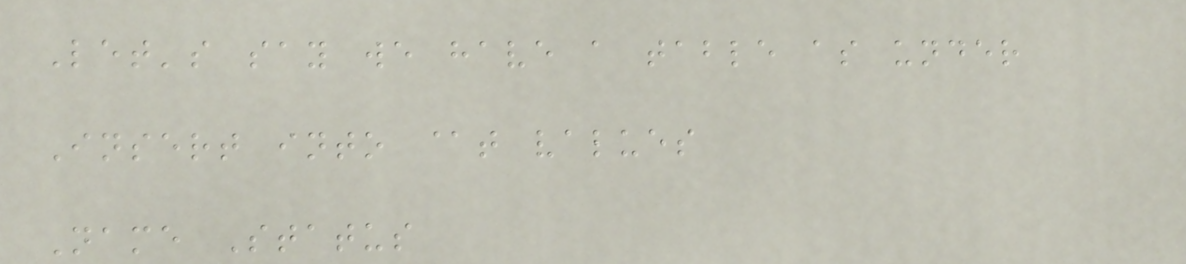Let's say we have a table as under
Insert into @t values
Name Status
